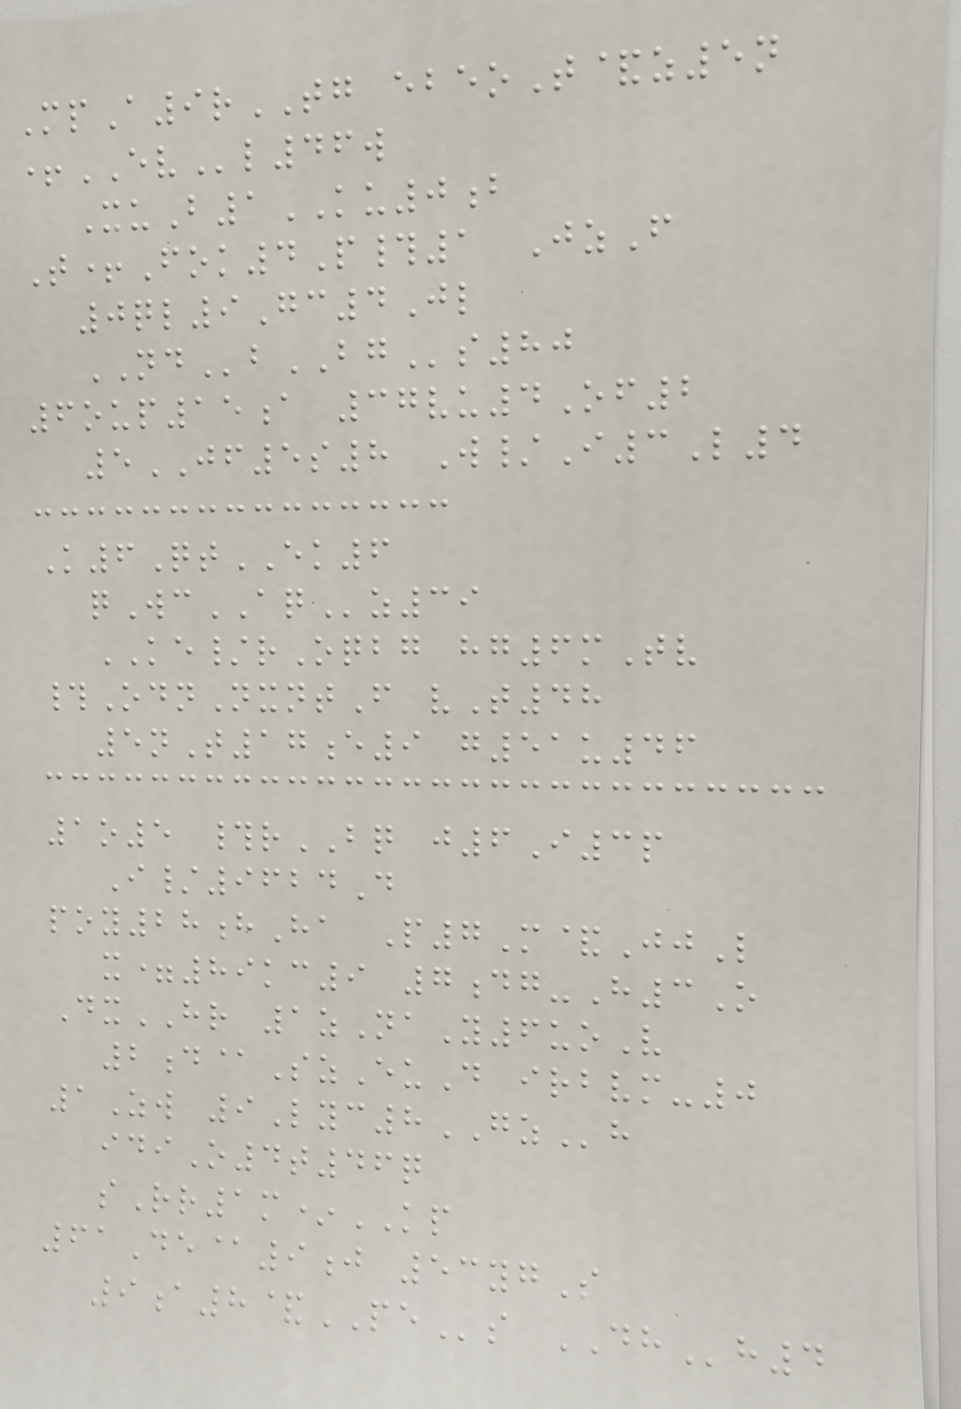MpA9rTG ebeoT&z5n
+EVl46w
XuB1KU0b
T+Fok4P#1 JzF
0ql9Gc4Jl
NDbBGs80
6oup15a 37vu4Of2
5JF5s8 W/I3L4
K6QtEK6
qWcAQz39
KE/rOqbg hg6mTv
#OdnNxntF vT48
5nT17e9 g51u46
1o5 #rBQ j6I3p
I/9624D
poy28hHa P7M&JjL
x=89kc9 7dg-H3O
DxHR 1zNaY6uoV
2d@SzEuD irbvm-0
1Zw 9Lyc8GZh
idiO4t46q
sRr1m*KP
61De@9j 53ygS
9a8&PEs DHh4
